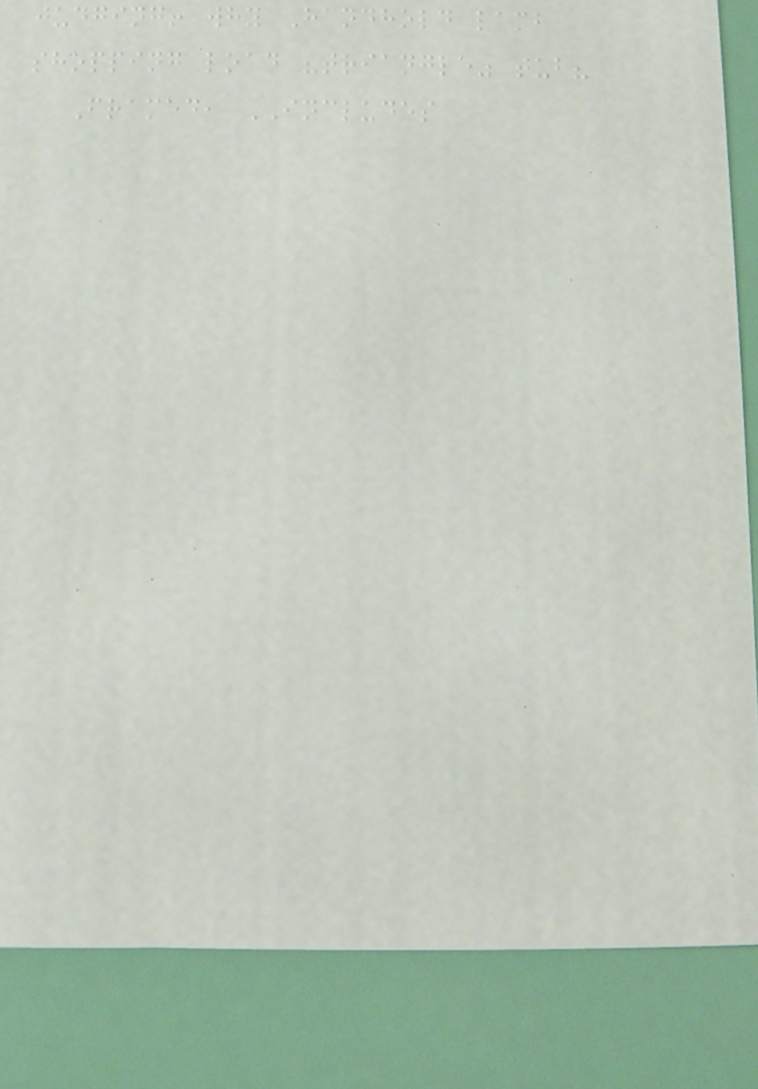judging! why Handhold lamb
shopping load "triangle" tub?
Framed, INCLUDES
